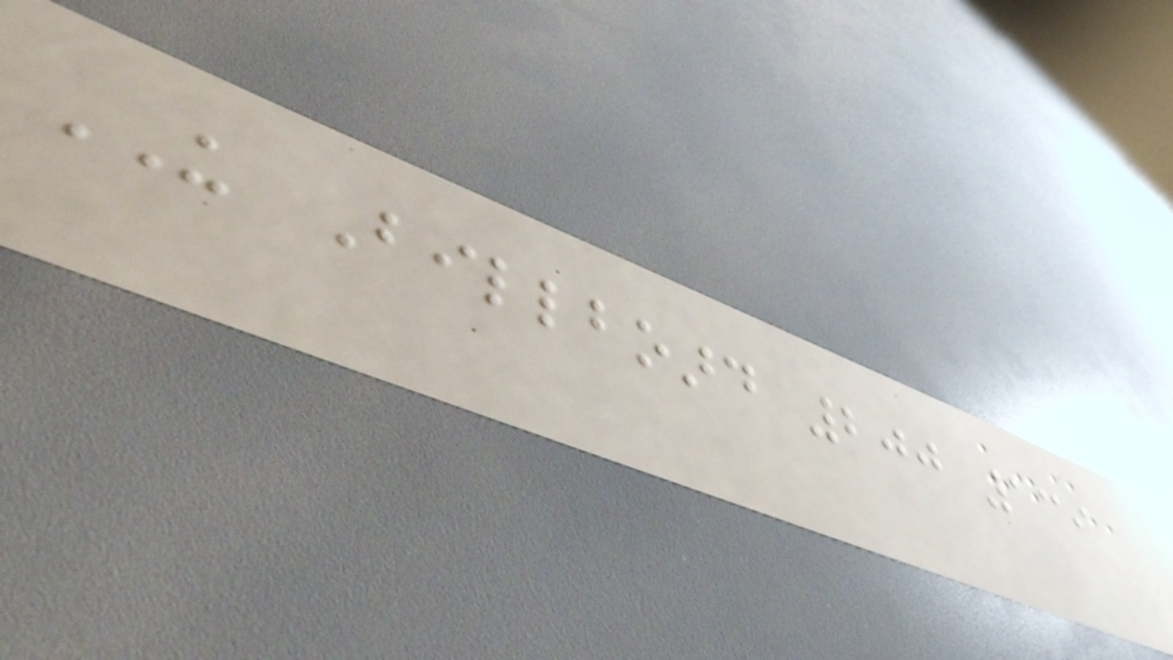US Billboard 200 139
